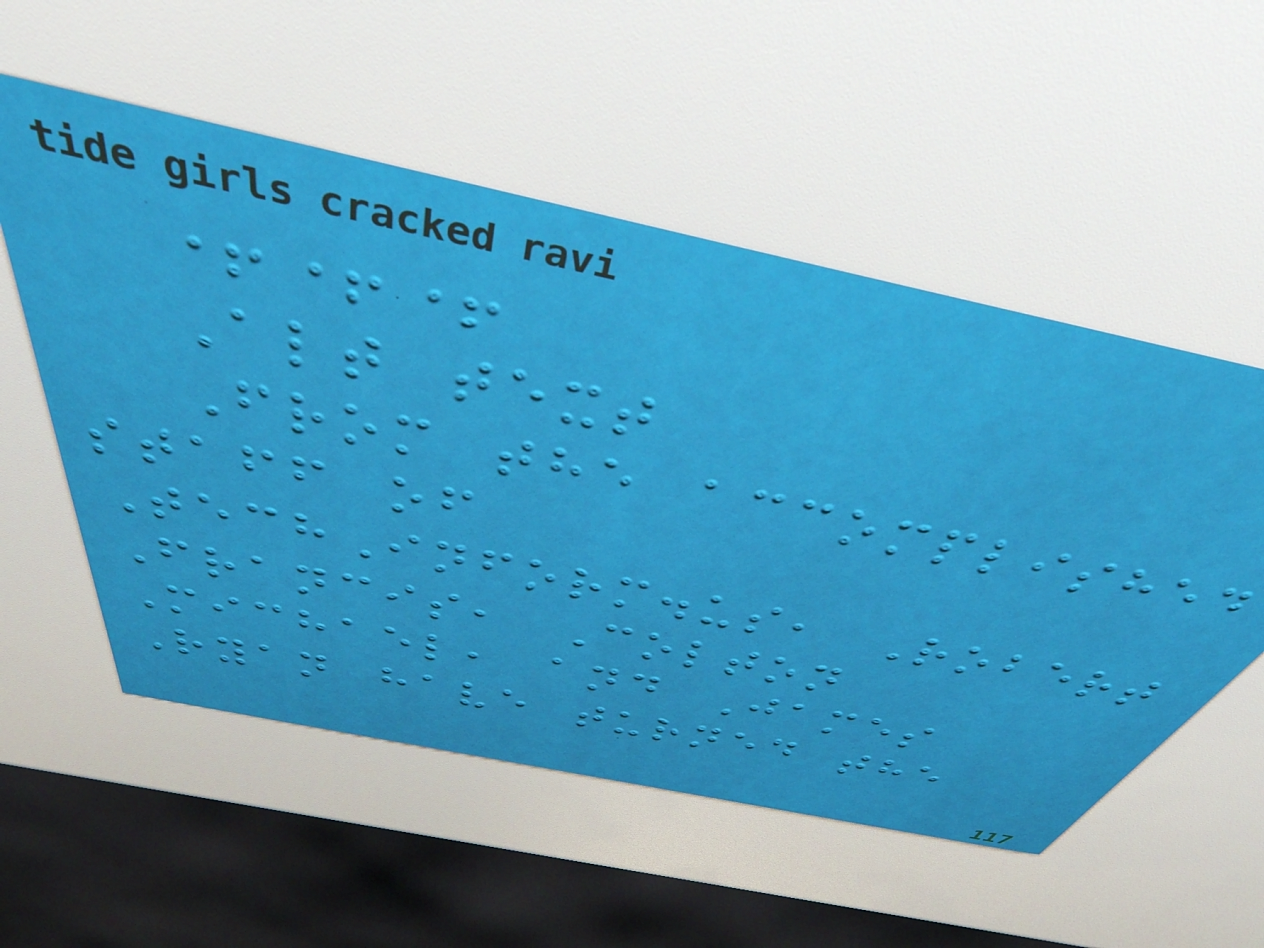+++
Alt text
From the accomplished
staff of
TechInform.us, Robert
Francis, Colton
Michael, and James
Ryan have turned the
